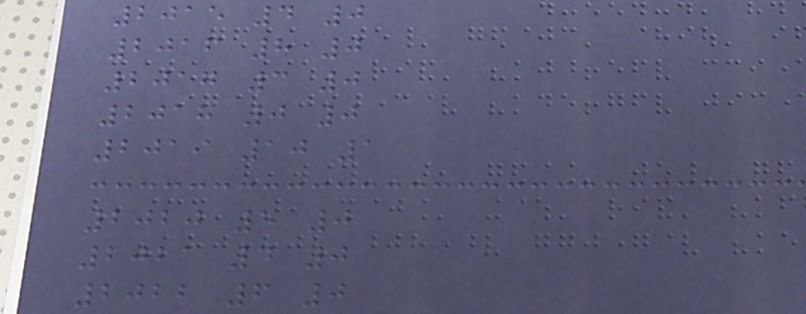2015 4 0
2016 8 0
2017 3 0
2018 0 0
2019 10 1
2020 5 0
2021 4 0
2022 6 0
